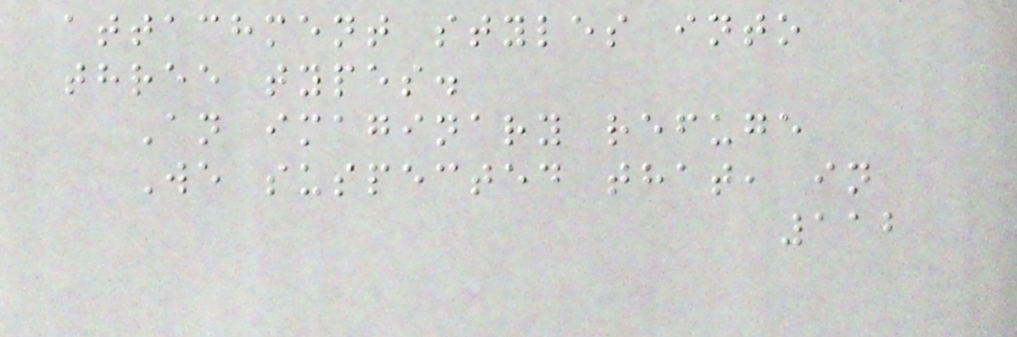attachment styles into
three types.
An imaginary refuge
We suspected that, in
112
